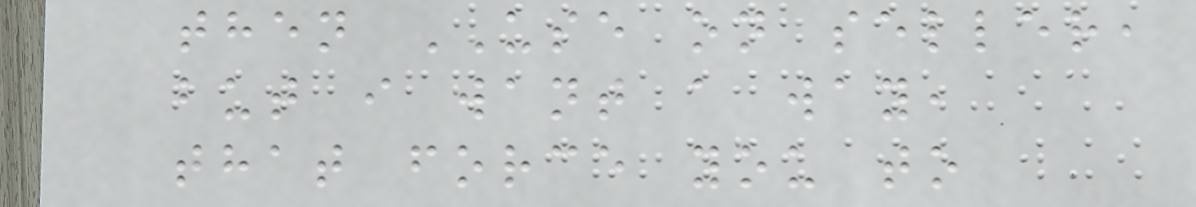then USE on seller,
but i want a way,
that force you to
